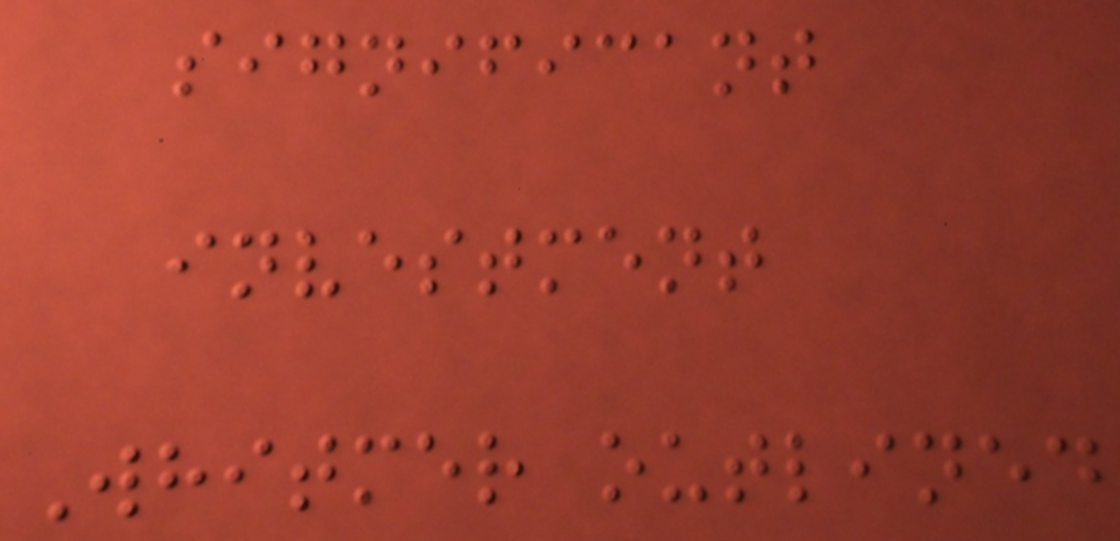significant
investment
Whitmer outlined
